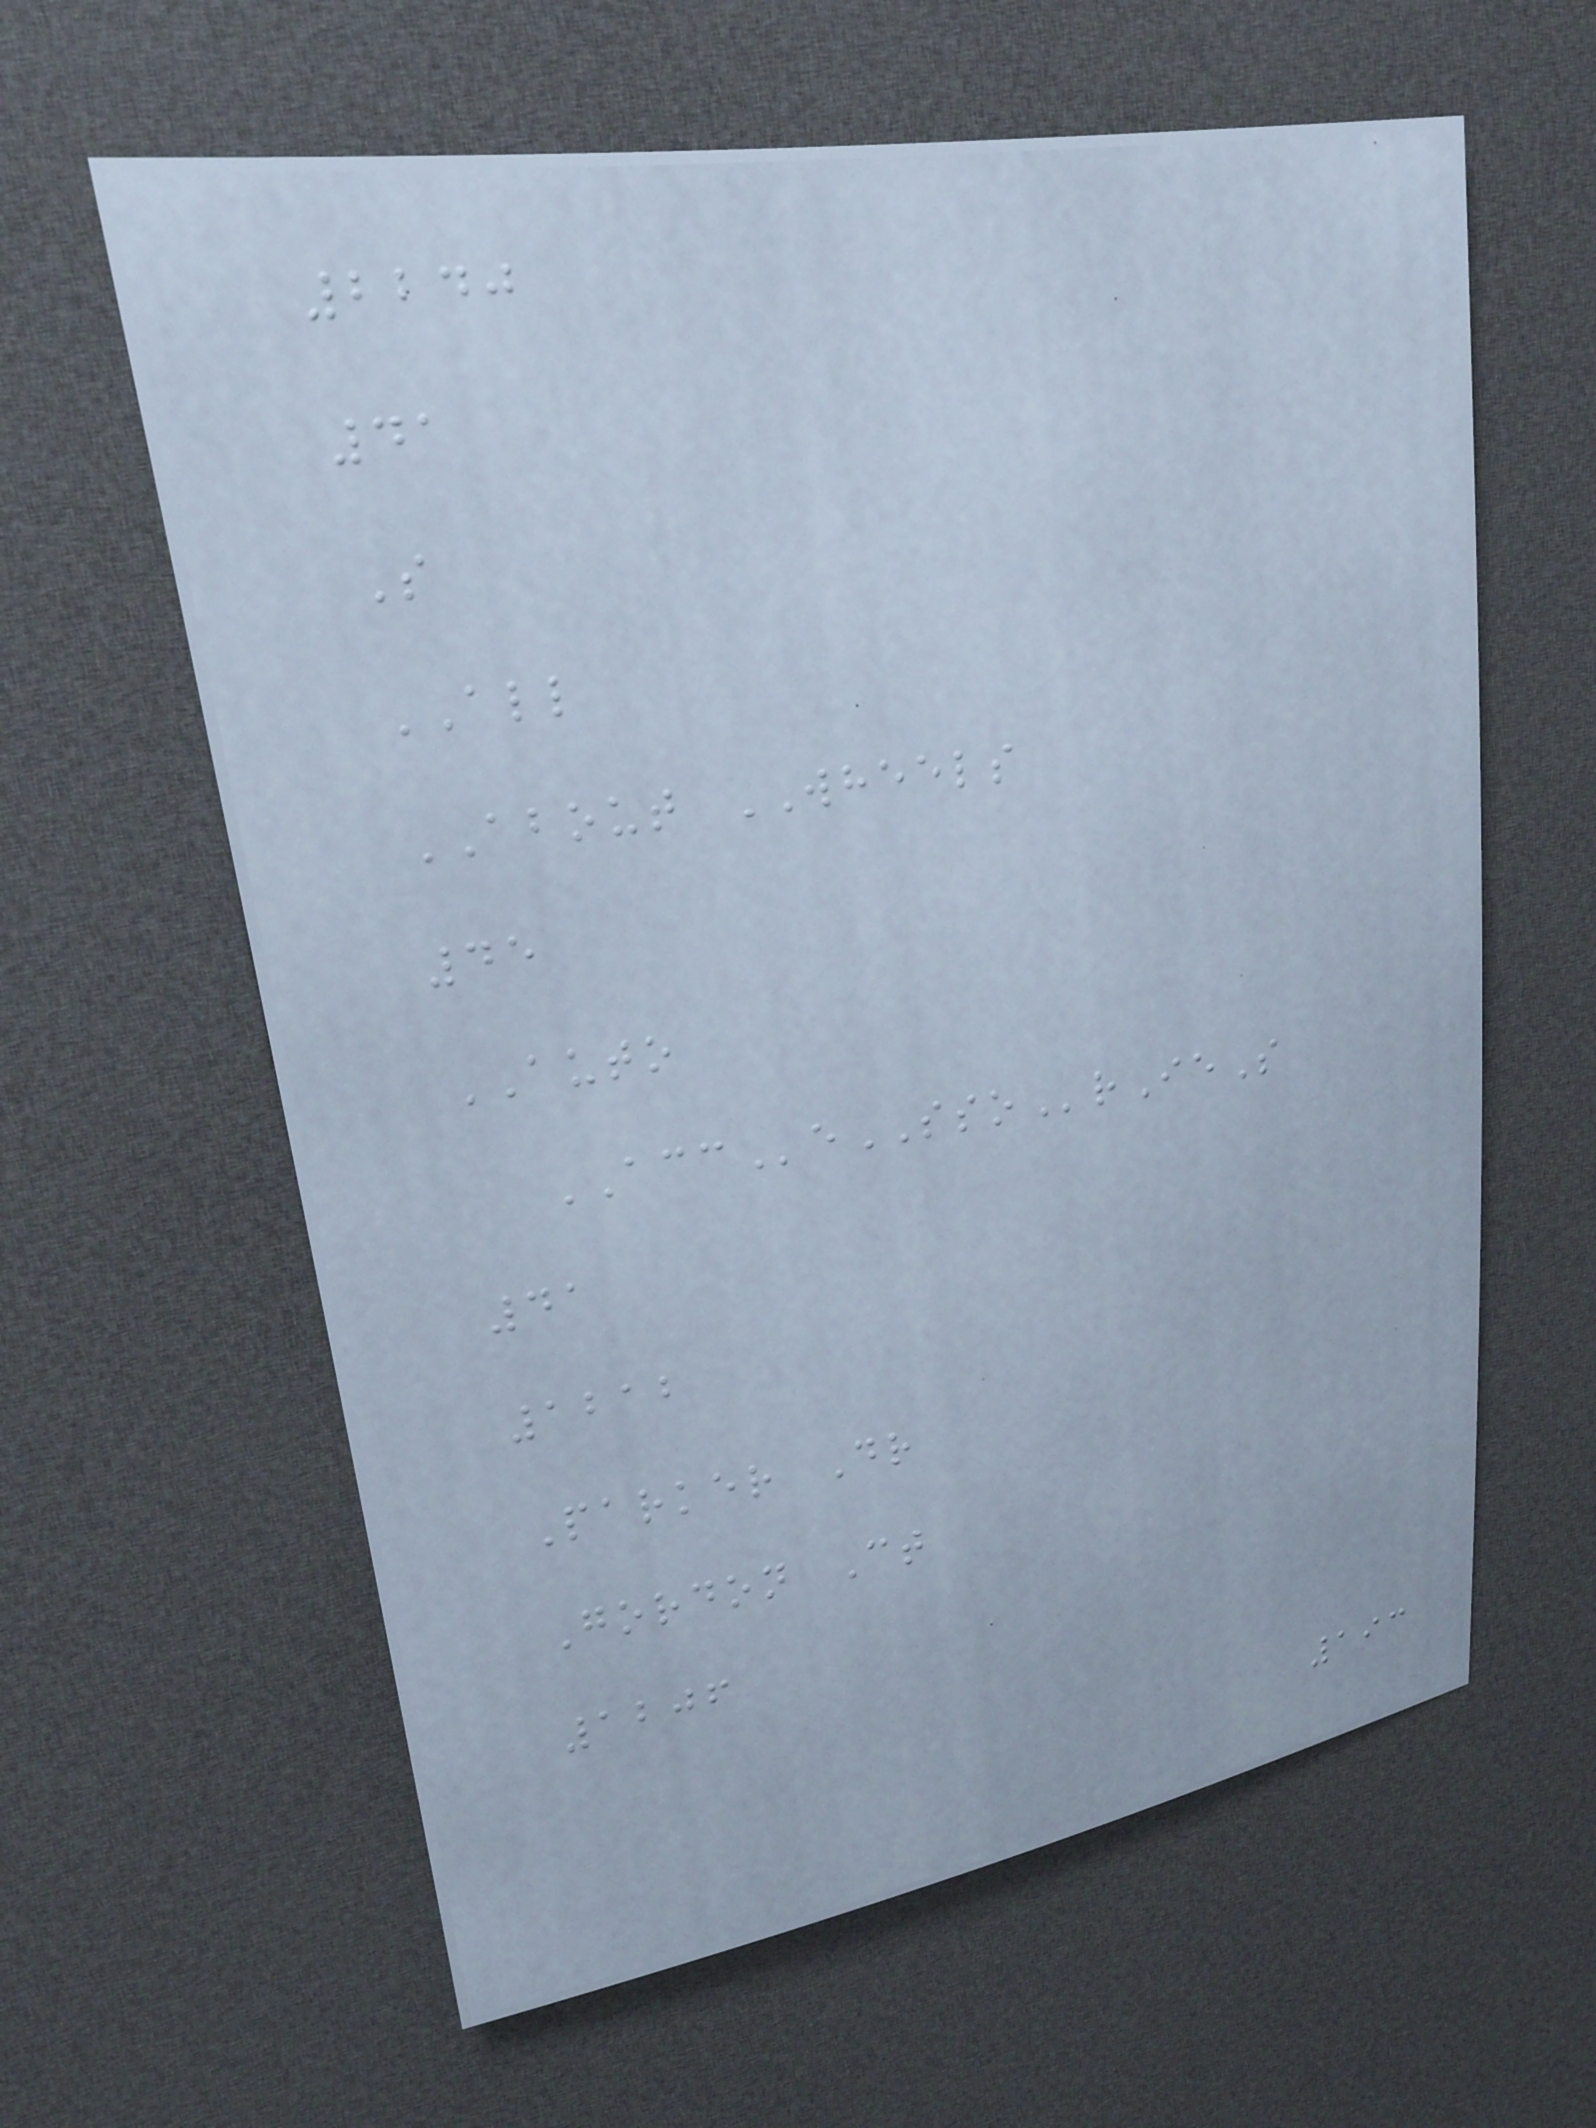2240
41
S
ALL
ABOUT WHEELS
45
AUTO
ACCeSSOrIeS
41
1212
Parker Dr
Gordon Ct
1206
193
